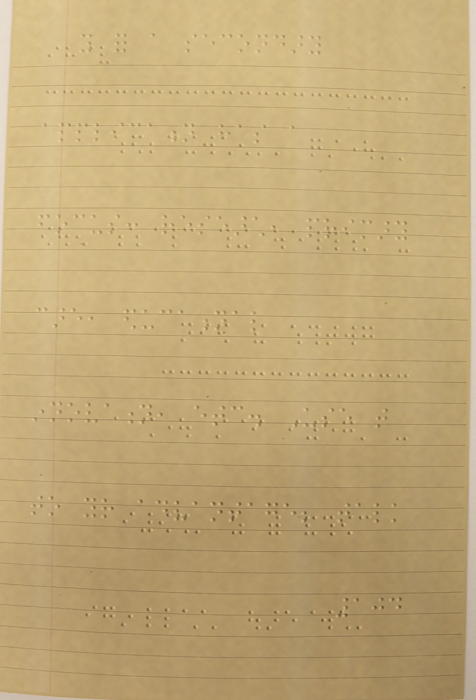you for a secondary
application has a
focus: research, primary
care, educational
innovation, etc. Use that
to your advantage; talk
104
